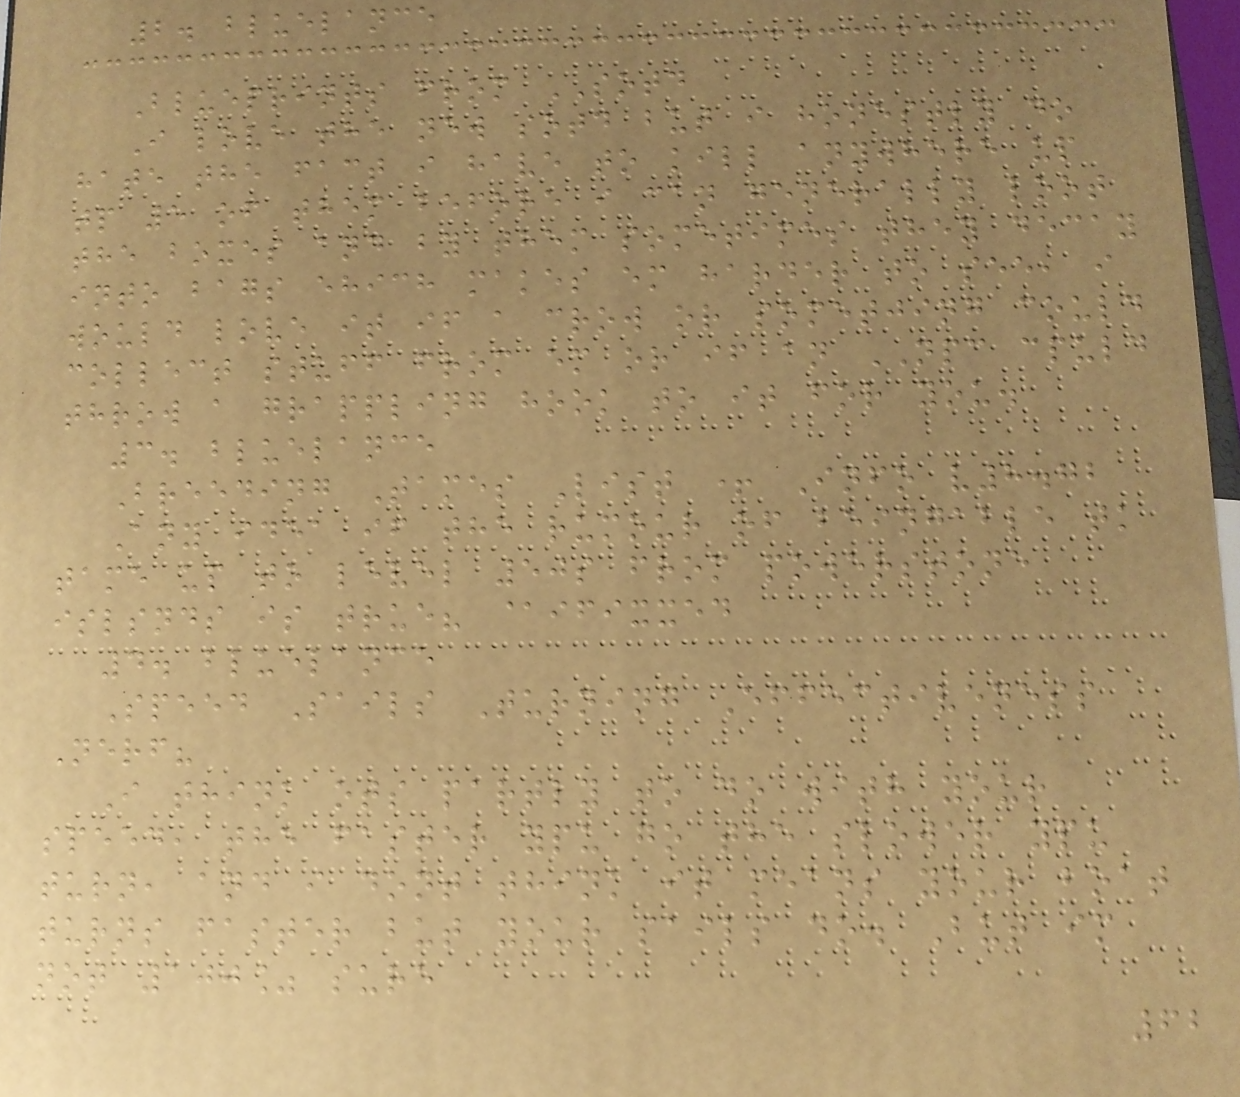2. bluelance
Blueprints from SOTD
I love the new sotd but i honestly do
hate the fact i have to kill anywhere up
tp 5 of them before i can generally loot
the boxes and by them sometimes they decay
into bags ehich makes em harder to see, i
would love it if a crow or sometjing could
collect stuff from em or if an NPC cpuld
throw a grappling hook to it for you.
3. bluelance
Breeding Tames List + Info v8.72
Any idea if the rumour of beingable tk
tame up to level 50s from powerstone
islsnds is true? @ifixxed
4. bluelance
Speed Sails Turning Effectiveness
Nerf?
I think ots partly to do with your
speed, the faster ypu go the slower ypu
turn, and i dont think it means your boat
turns faster but your sails do. But im
not 100% sure
62
